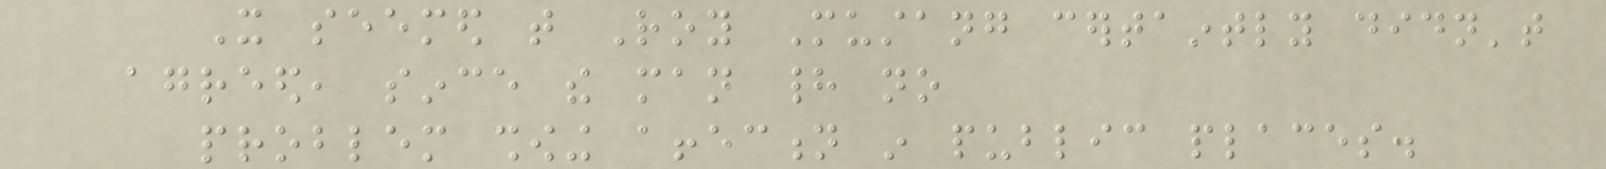It seemed that Roy Mustang certaintly didn't
agreed, since the man had no
problem showing affection in public places.
